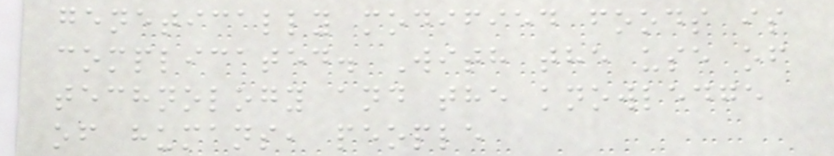genetically modified foods is
complicated. With the use of
technology and the knowledge
of humans, people
